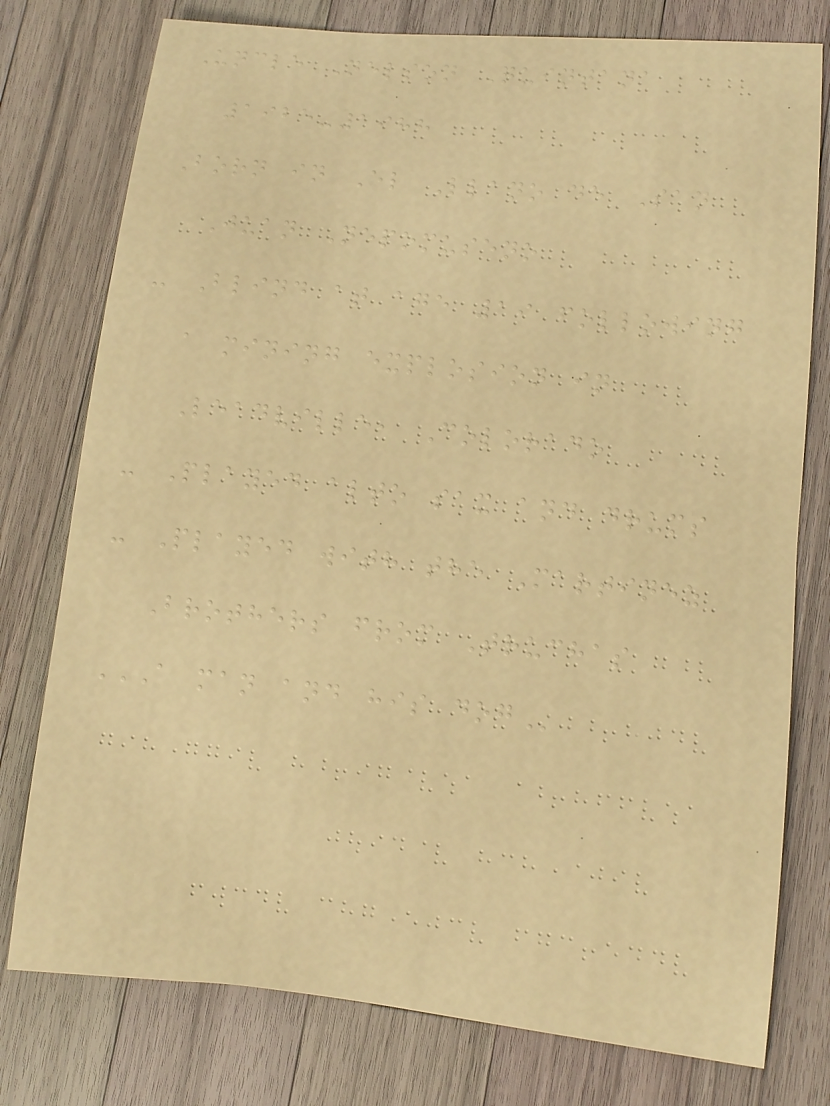Uncle Nelson Quintana
1925-1988
Born in El Llano de San
Juan Nepomuseno
- Blind at age 19 following
a mining explosion in
Leadville, Colorado
- Played alto sax and drums
- Played with the Martinez
Brothers from Truchas
A MAN AND HIS DOG
